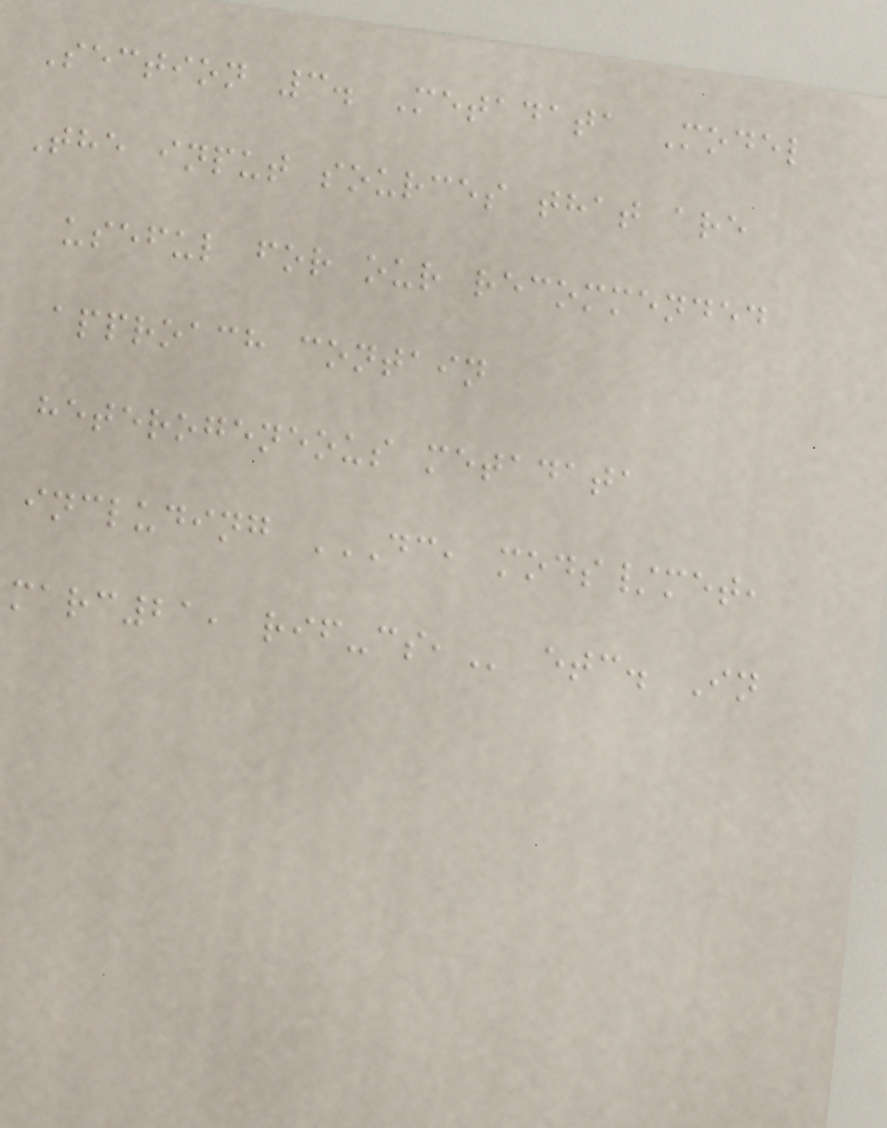Section 3. Metadata Model
The input sources that are
useful for our recommended
approach contain
heterogeneous metadata
including DC, MODS/MET,
MARC21, RIF-CS, etc. In
